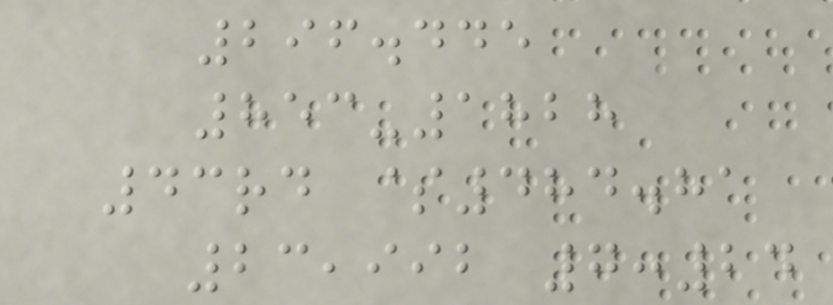296.445
853-1828
43rd $484.81
23,992 7:24
